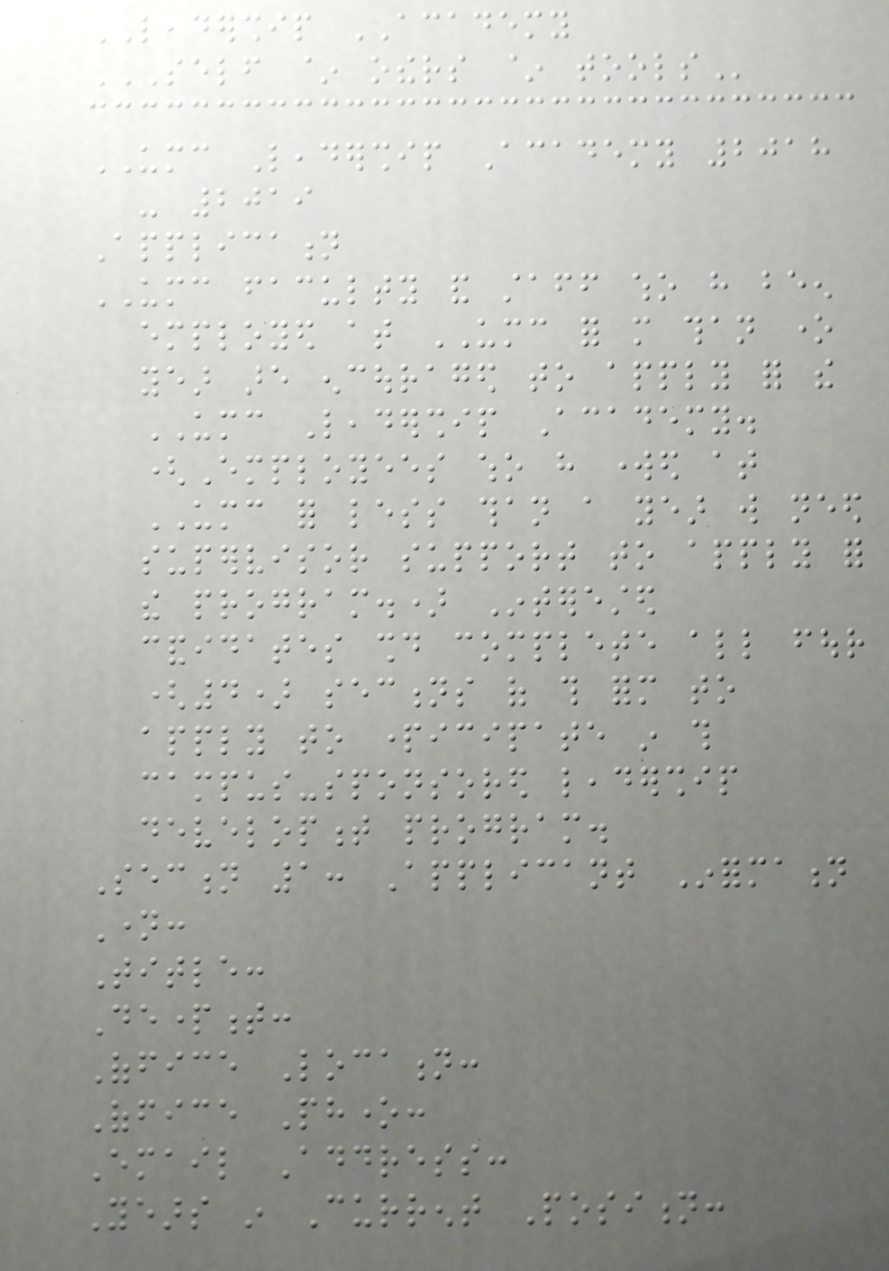LEADERSHIP ACADEMY
SELF ~ OTHERS ~ TOOLS
UMC Leadership Academy 2018
- 2019
Application
UMC faculty and staff who have been
employed at UMC for more than one
year are encouraged to apply for the
UMC Leadership Academy.
(Employees who have worked at
UMC for less than a year will need
supervisor support to apply for
the program.) Interested
candidates should complete all four
(4) sections of this form to
apply to participate in this
campus-sponsored leadership
development program.
Section 1: Applicant Information
Name:
Title:
Department:
Office Location:
Office Phone:
Email Address:
Years in Current Position:
